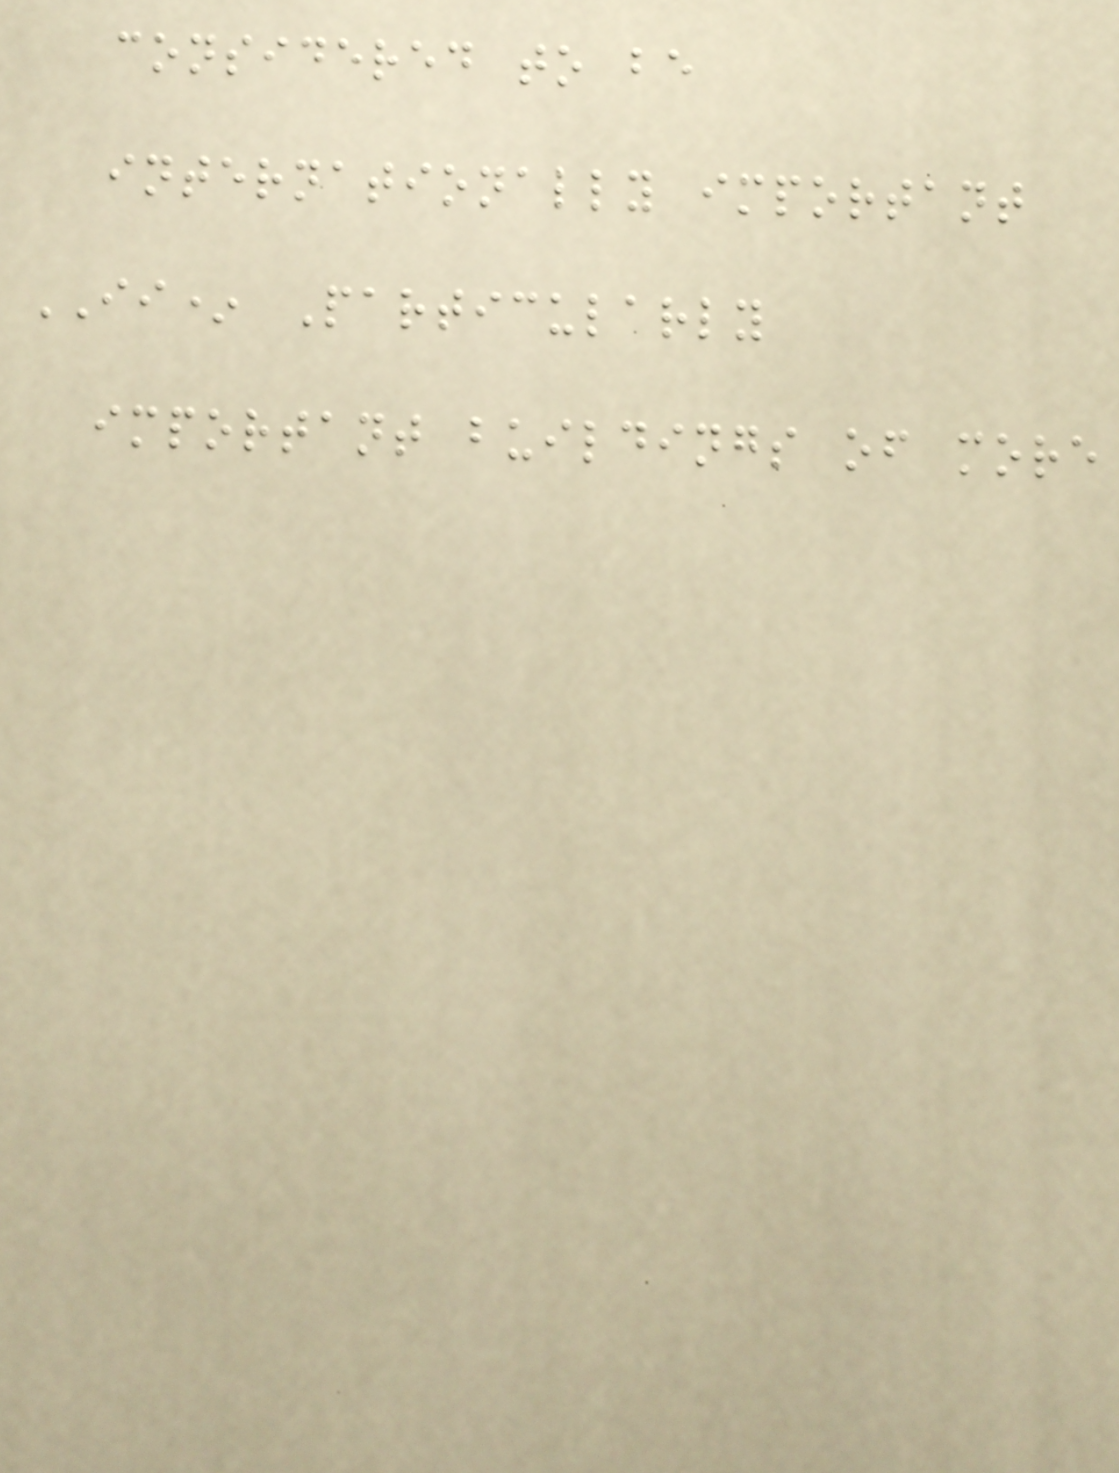considered to be
internationally important
II* Particularly
important buildings of more
